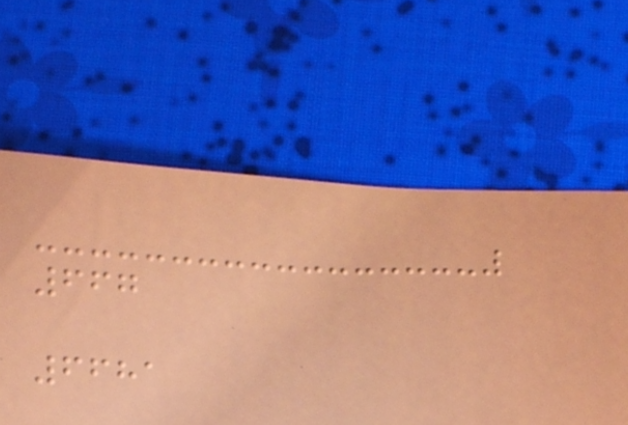667
6681
